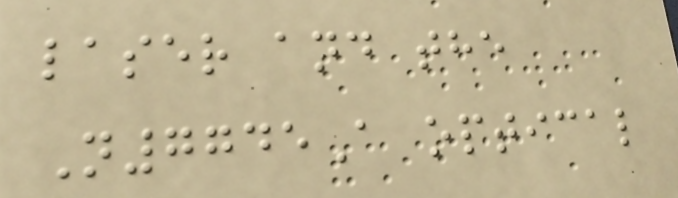laser and the
N7745A optical
